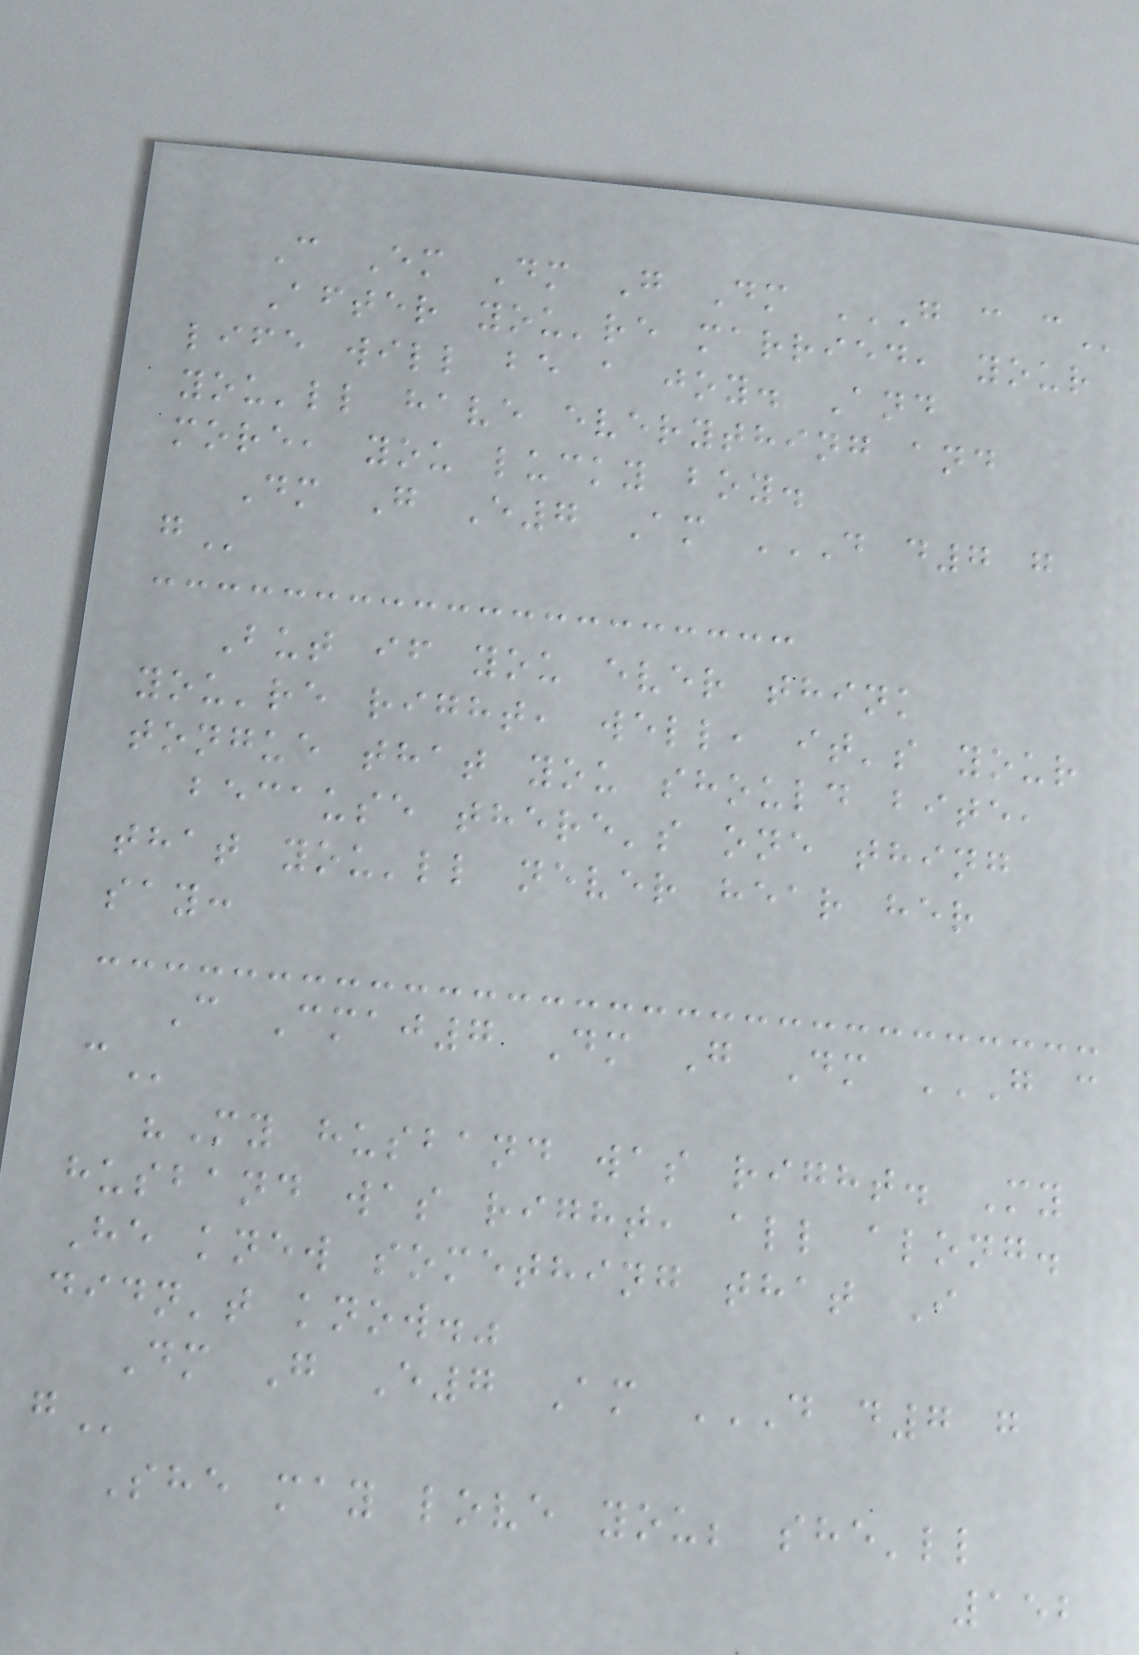C Em Dm G Dm G C C
After you're married, your
life will be a joy. And
you'll have everything and
more, you lucky boy.
Dm G E7 Am D D7 G
G
But if you ever think
you're right, well, it's your
tongue that you should bite,
because there's one thing
that you'll never hear her
say:
C Cmaj7 Dm G Dm G C
C
"My husband was right. My
husband was right, all along.
He knew something that I
didn't know."
Dm G E7 Am D D7 G
G
She may love you; she'll
152
